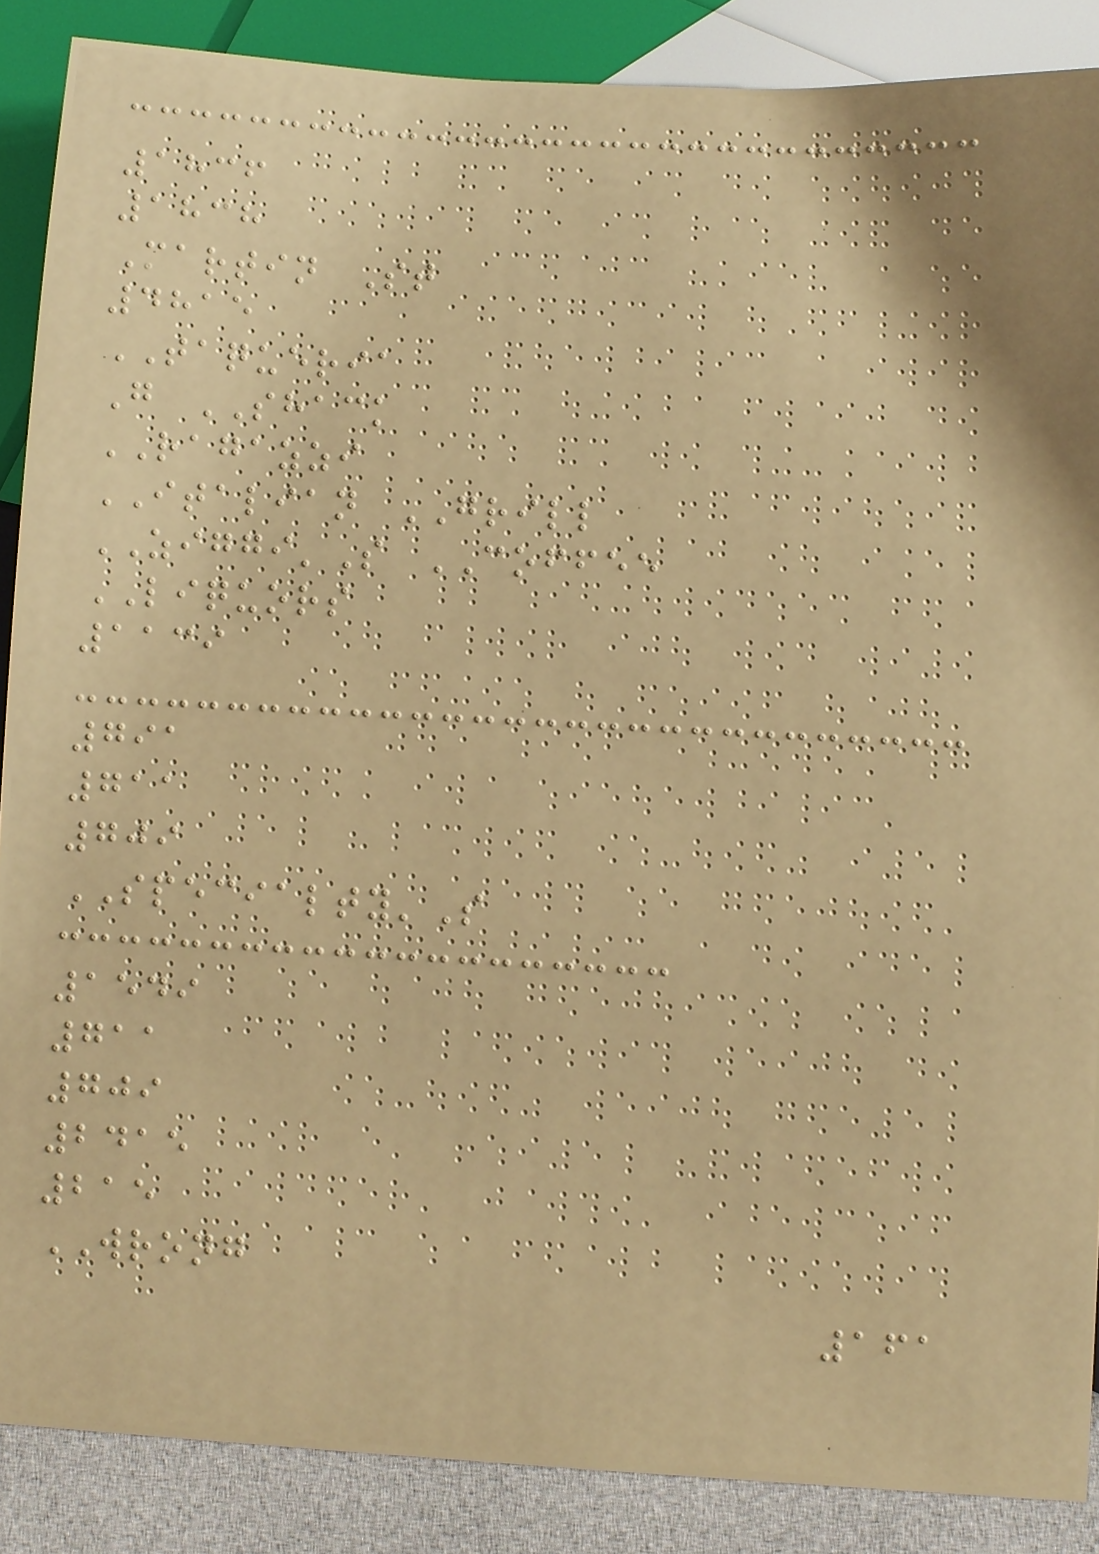1836
1838
Martin St
4815
TAQUERIA
G SHACK
RAGAZZI
ITALIAN GRILL
ZIGGI'S COFFEE
LIQUORS
1139
791
711
709
SPECIALTY'S
1549
711
709
2415
215
WRONG
161
